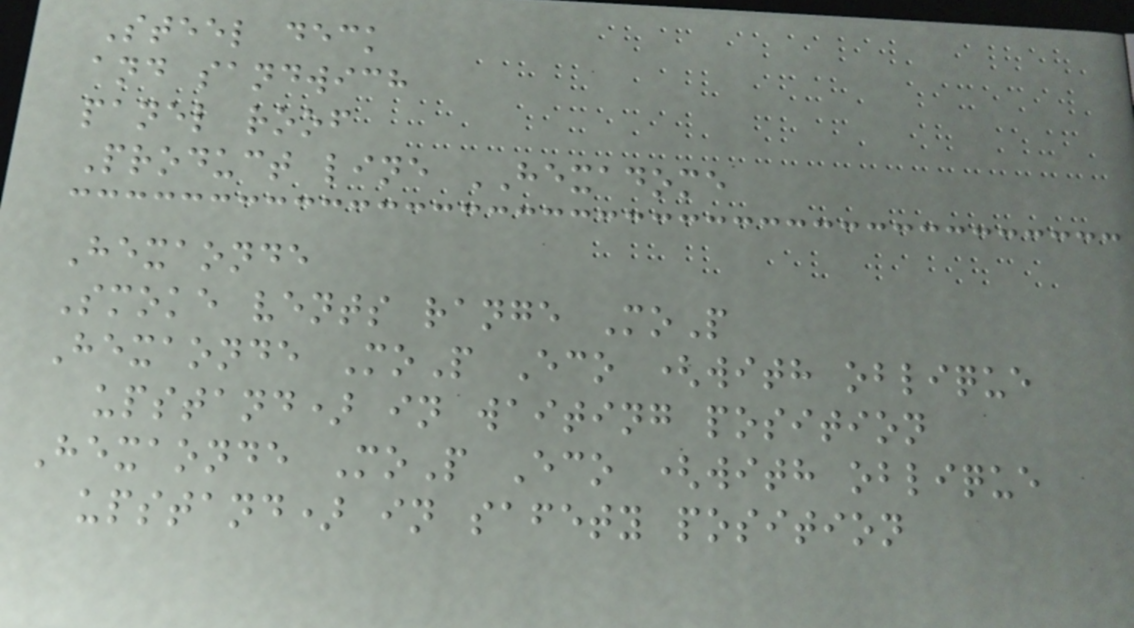Steel deck
and sandwich
panel roof
Product line HEXADOME
Hexaonde
Smoke vents range MoP
Hexaonde MoP Eco (with oblique
upstand) in waiting position
Hexaonde MoP Eco (with oblique
upstand) in safety position
